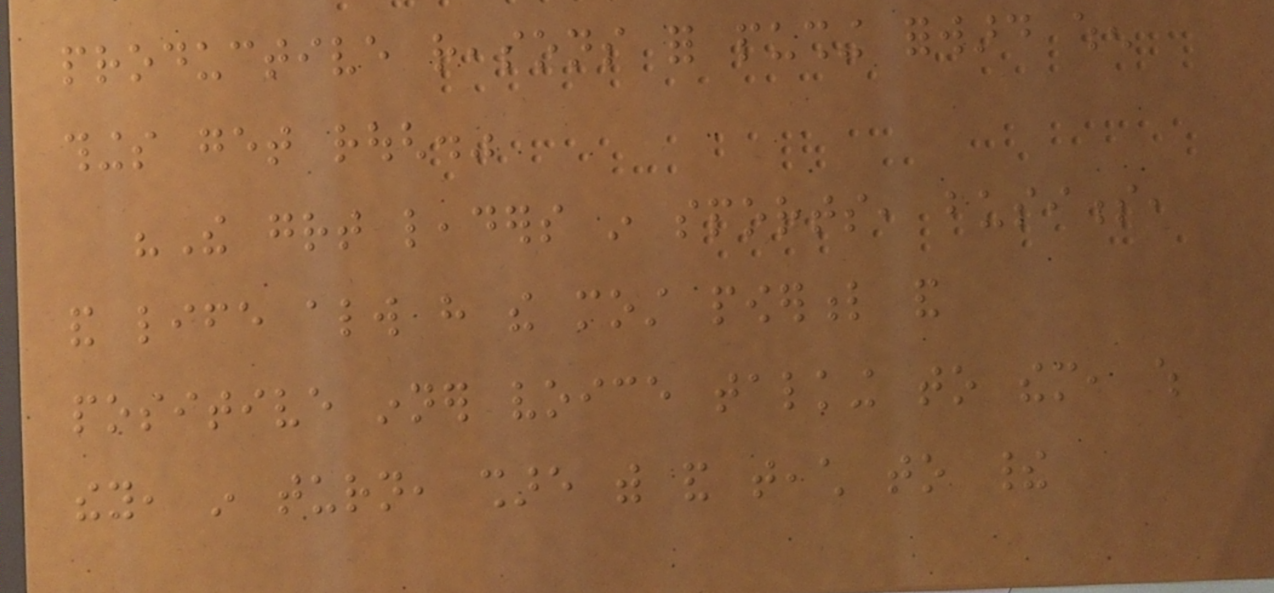productive reasons for pushing forward when
things get rough."
"The great leaders in sports, business,
and life always have the most powerful and
positive inner voice talking to them, which
they, in turn, share with and teach to their
